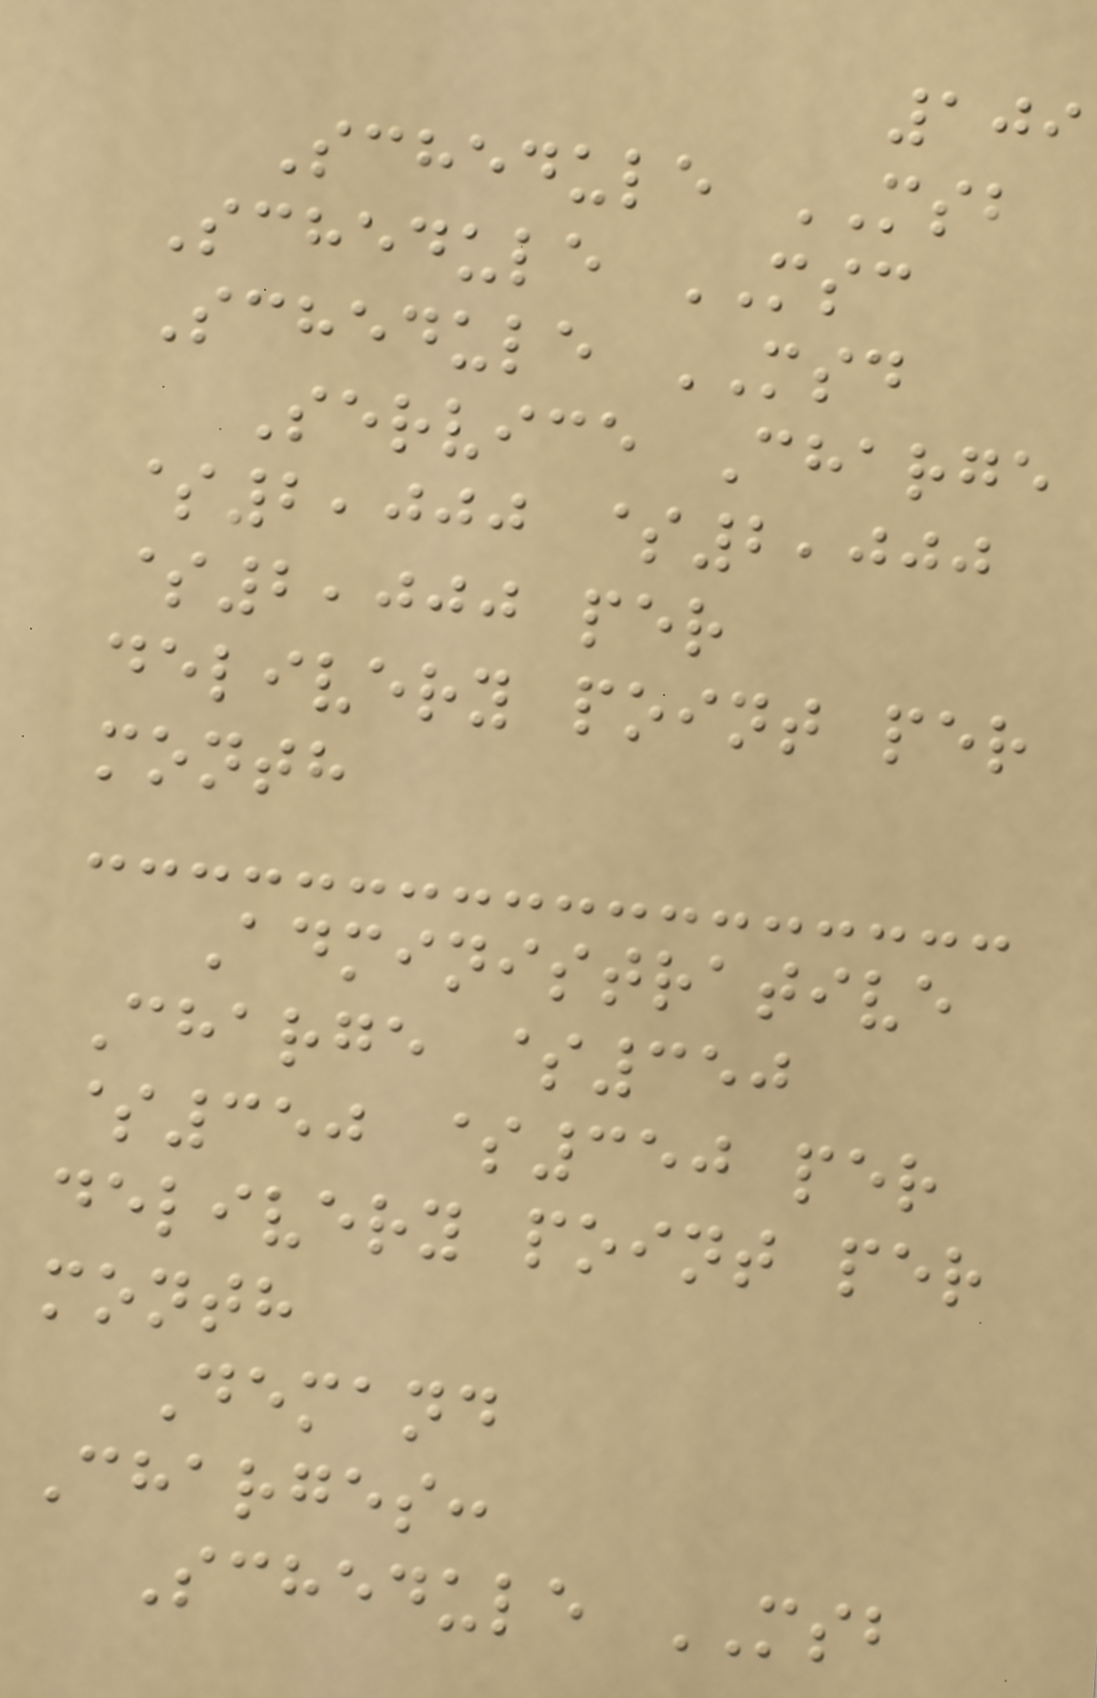109
Schedule MSB
Schedule MSC
Schedule MSD
Service Charge
$2,000 $2,000
$2,000 per
delivery point per
month
Administrative
Charge $350
$350 $350 per
delivery point per
month
Demand
Charges:
Schedule MSB
